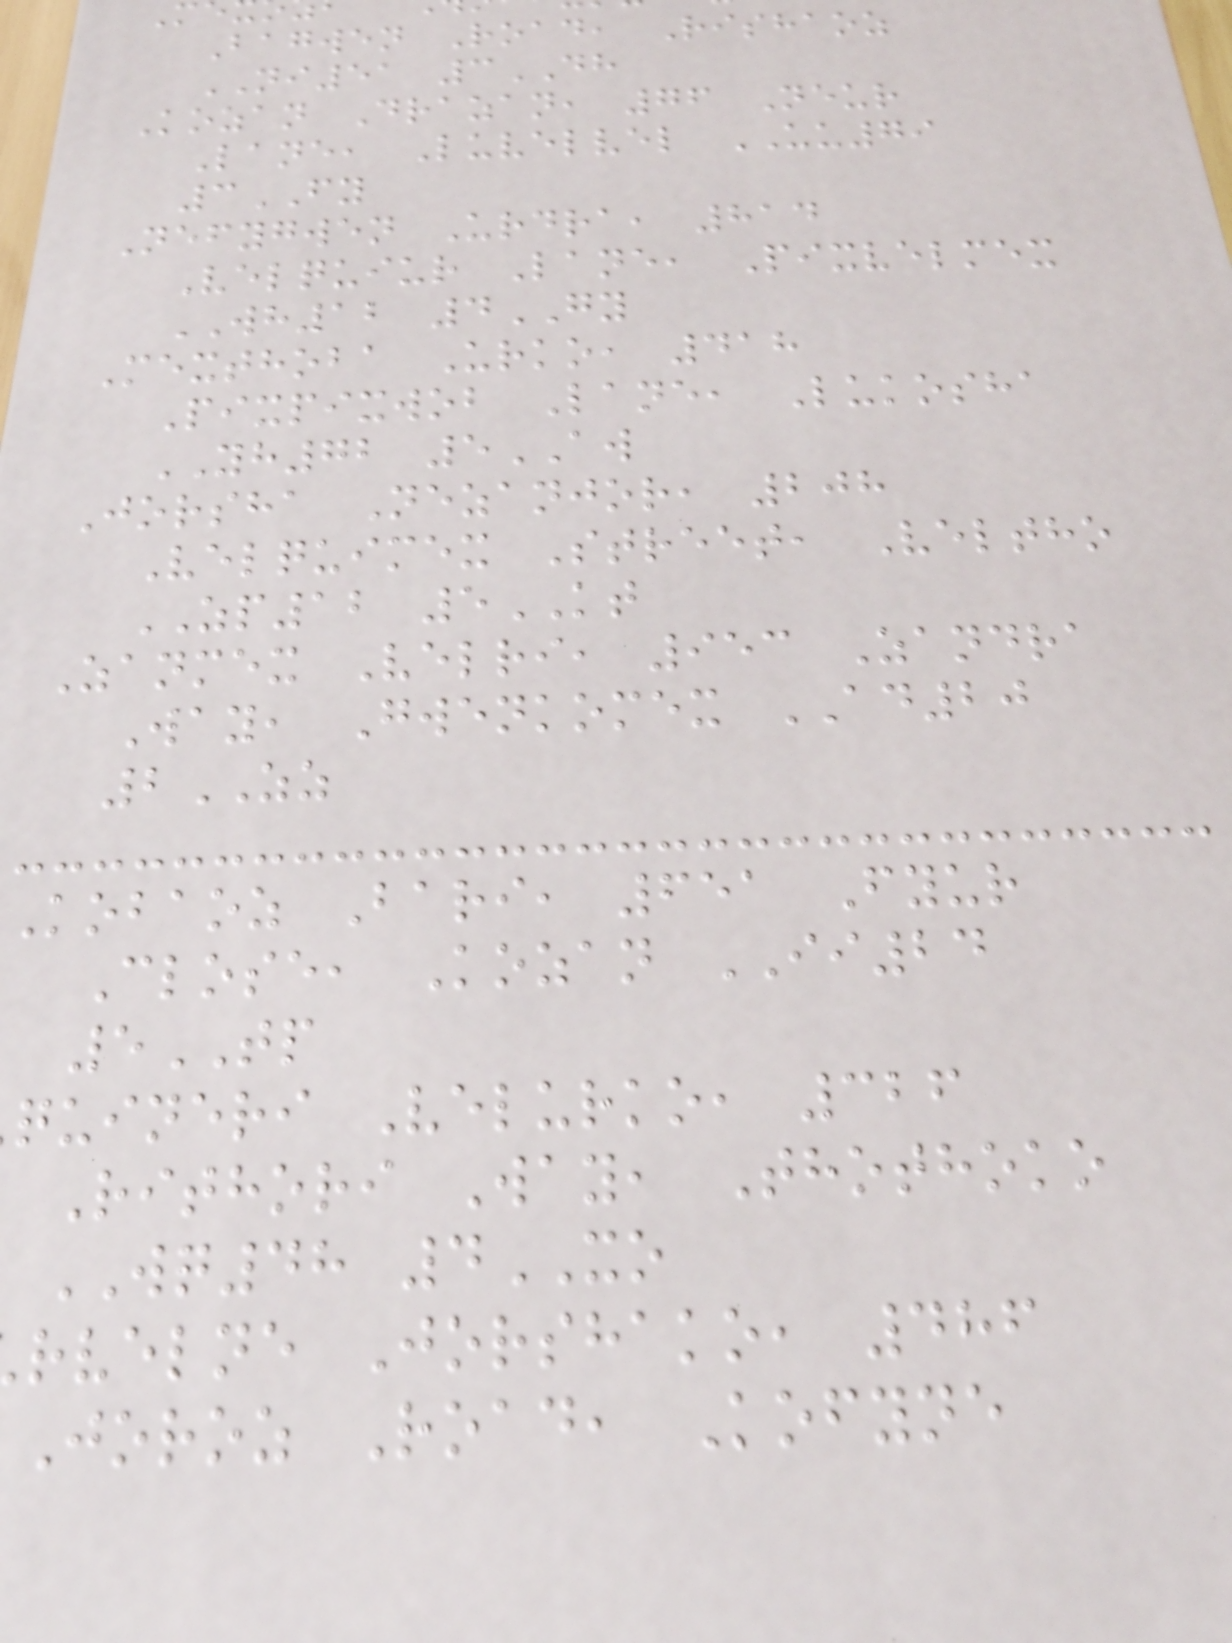Bagwen Road, Rishaoz
NI51 3DH
Kozan Drazan, 76 Neur
Lane, Luvelvel UU79
3FY
Nefygwen Urdra, 814
Velquiur Lane, Pixvelmex
WH12 4GY
Mexthoba Urko, 418
Pixpixwob Lane, Lukosha
YH72 5AW
Jorsha Nezanjor, 208
Velquimex Street, Veltho
ZP12 5KT
Zanmex Velri, 953 Zandra
Way, Gwenkomex AD20
2ZZ
Kobaoz Bari, 651 Fyur
Close, Kozan II24
5TP
quineri Velurko, 326
Rithori Way, Thothoko
WQ48 4XO
rvelne Jorshako, 486
Joroz Road, Kofyne
